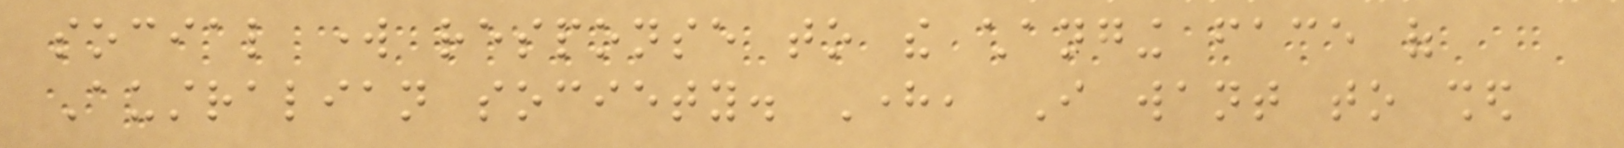social work response to the changing face of
Australian society. Here, I want to shed
